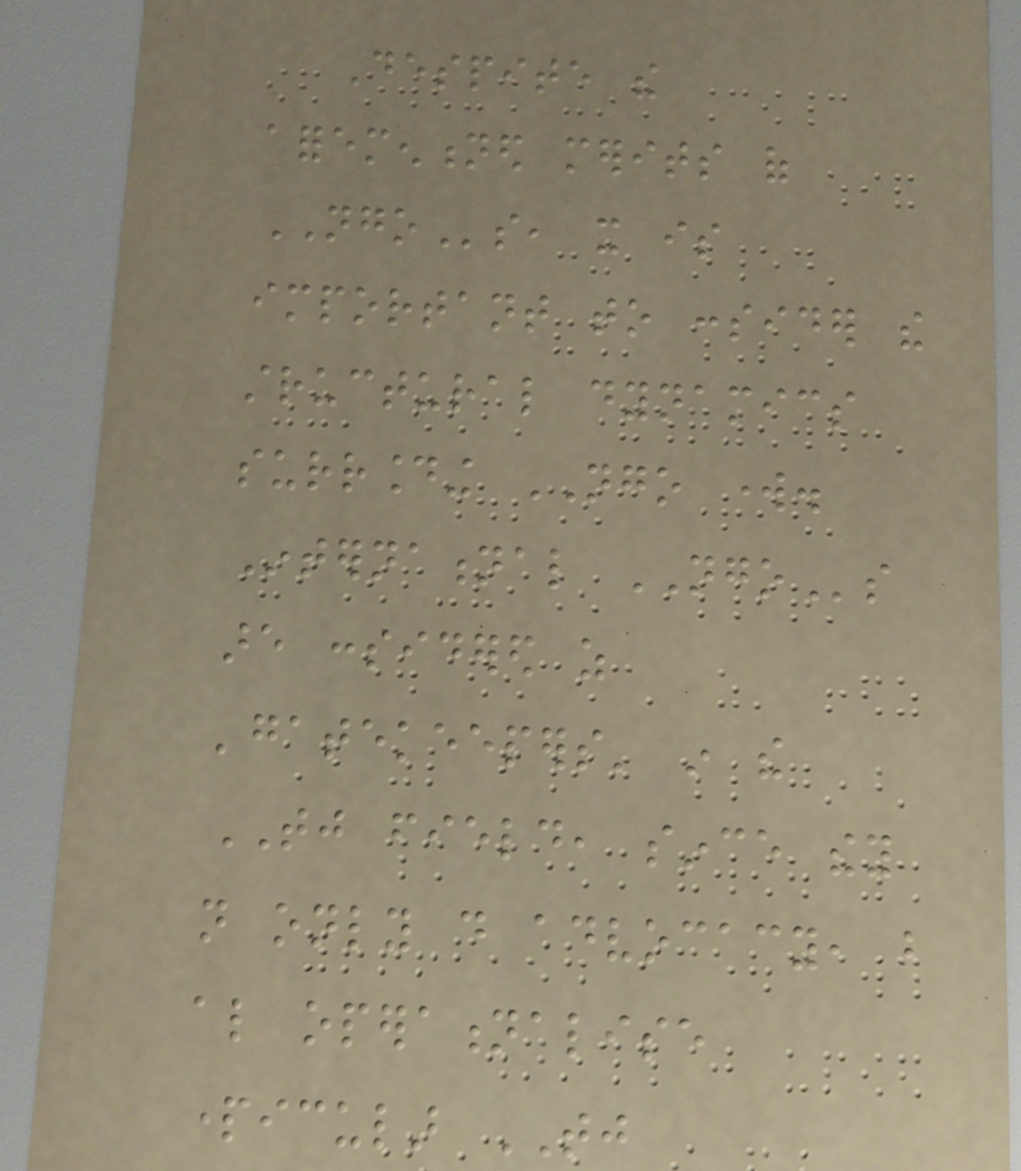Despite the
aforementioned merits of
NGOs, it is
important to consider the
structural dynamics
surrounding NGO work.
International NGOs
are considered as
'gatekeepers' in the
TJ field, since they
not only do advocacy, but
also operationalise
particular TJ
